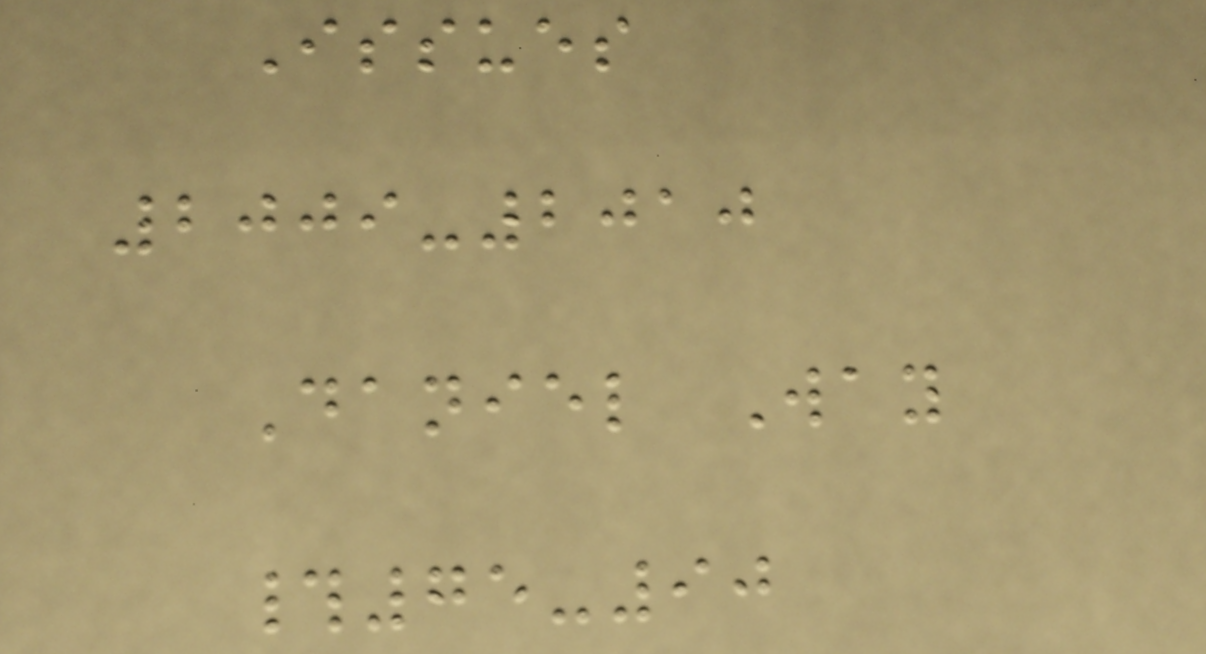Issues
2009-2010
Daniel Way
#75-90
